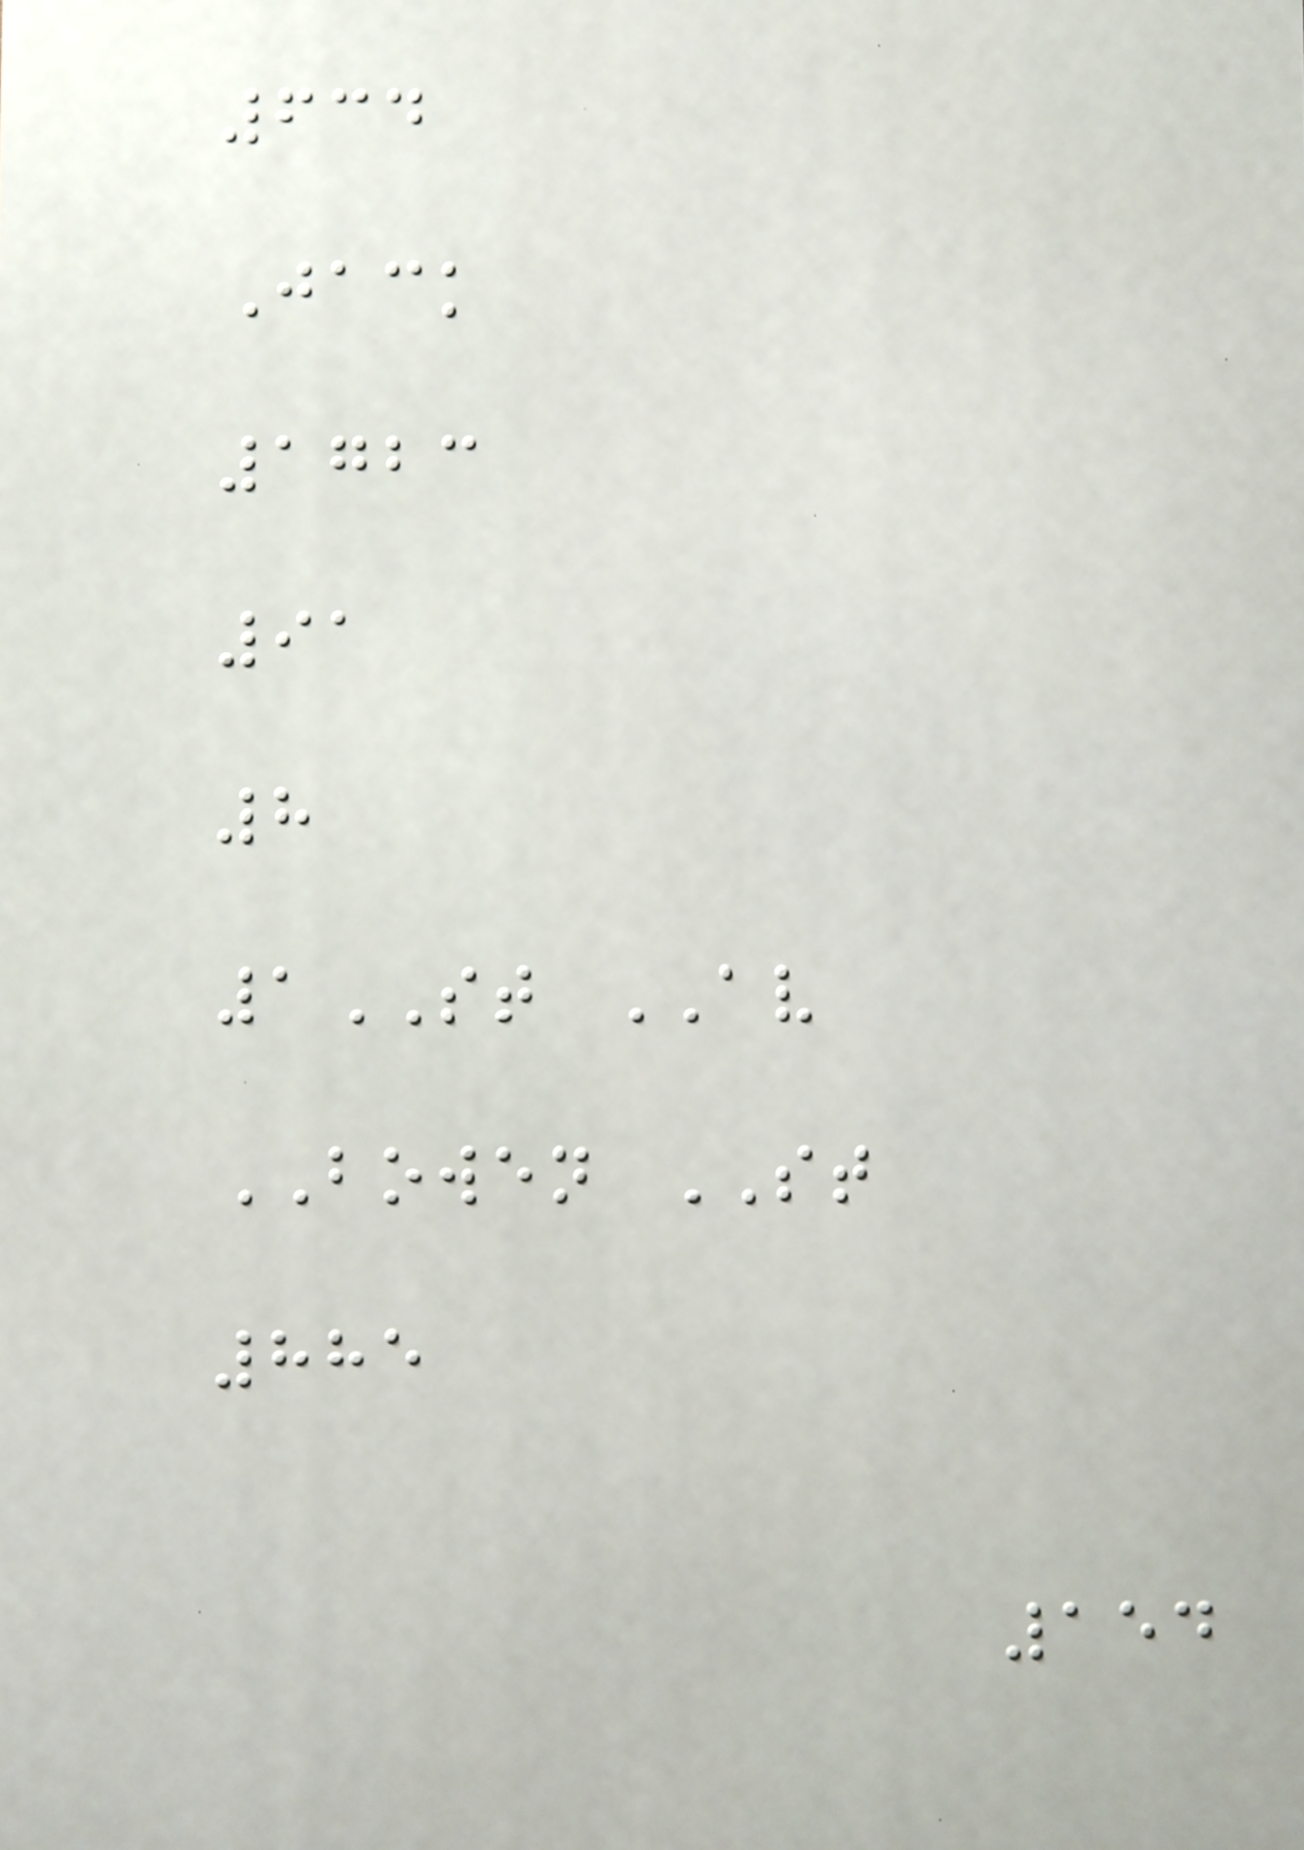634
Jack
1723
91
8
1ST AV
BOWEN ST
885
154
